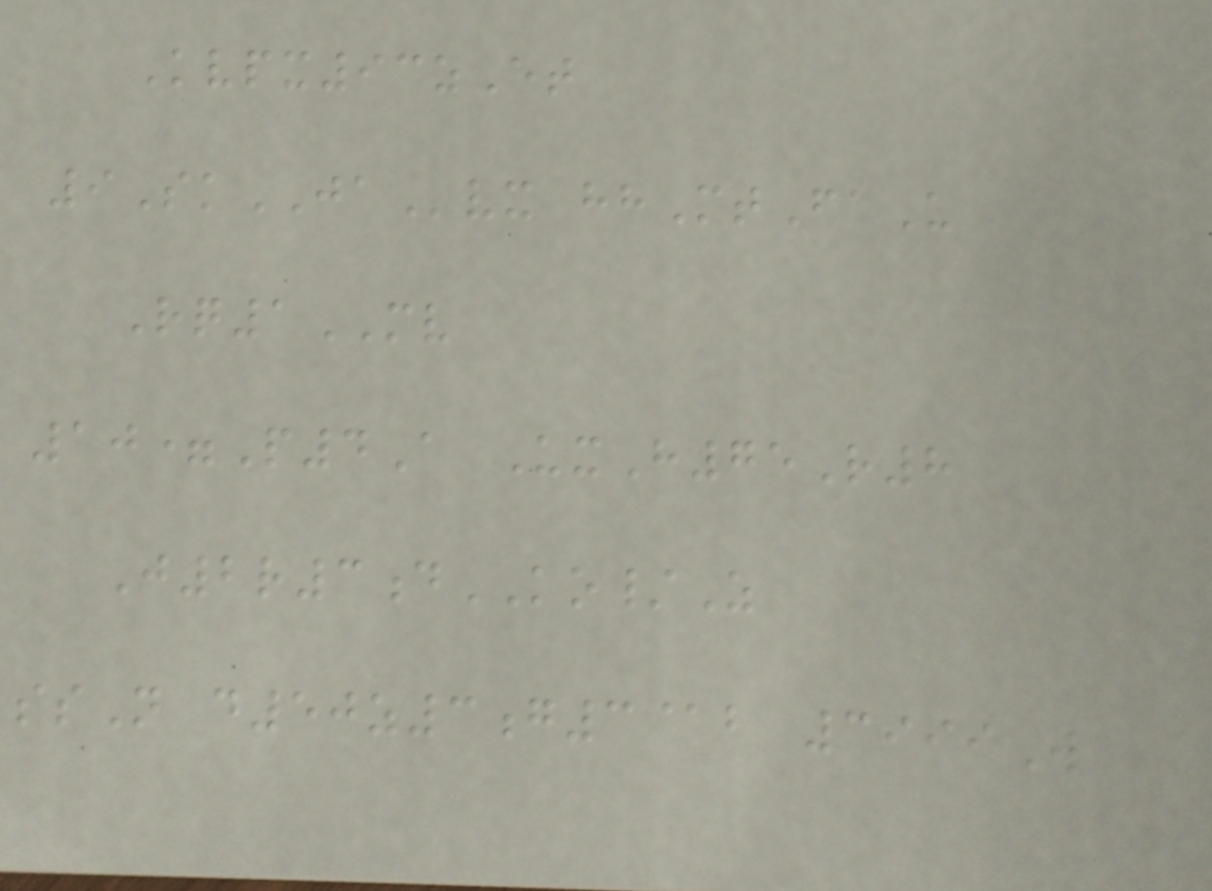Kvpx93zEt
9SkJAvx hhMtFaU
Rq1MV
10=P4A UxH75R8
J2r3dKO/Z
ssN d50z3g3@b 3999W
